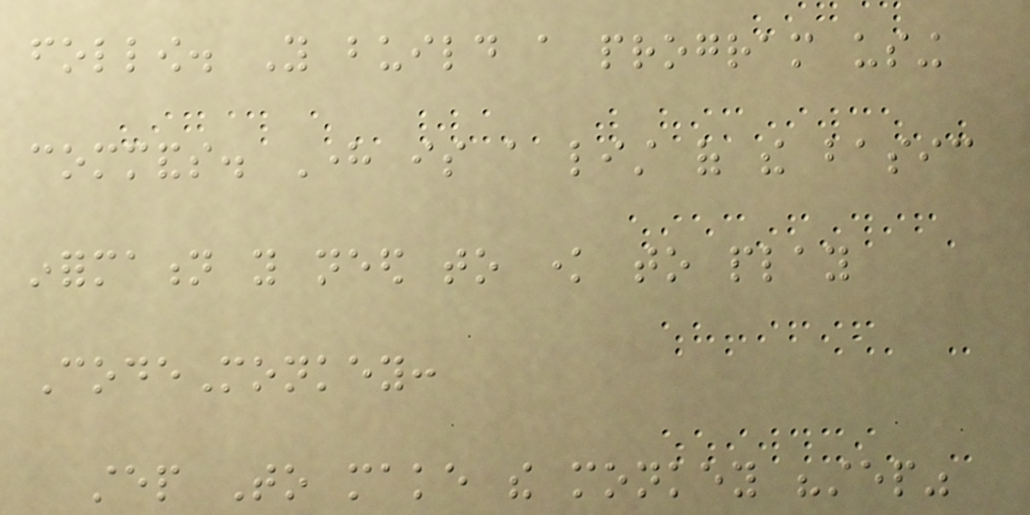follow. You build a program using
commands. Here is a list of the basic
information you need to know to play
CodeMonkey:
step To make the monkey "step"
